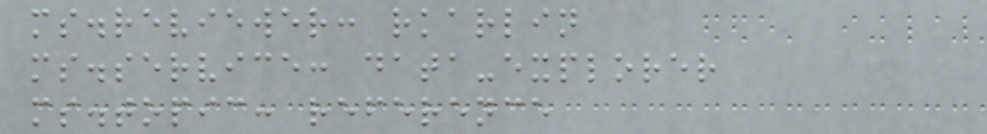ms.reviewer: rkarlin
ms.service: data-explorer
ms.topic: reference
